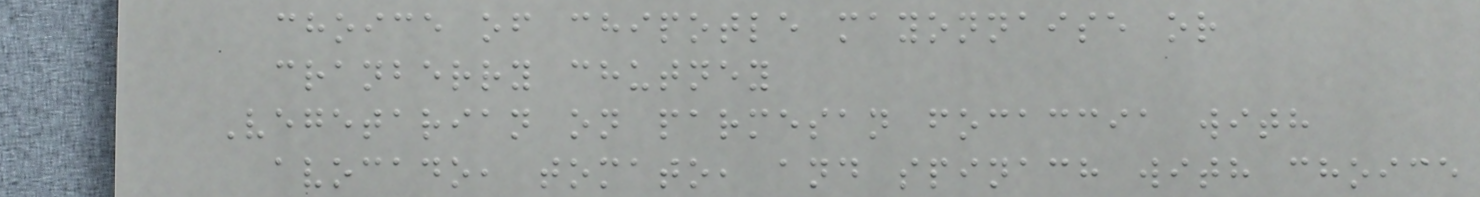choice of chipotle mayonnaise or
cranberry chutney
Vegetarian on parmesan focaccia with
avocado, tomato, and spinach with choice
